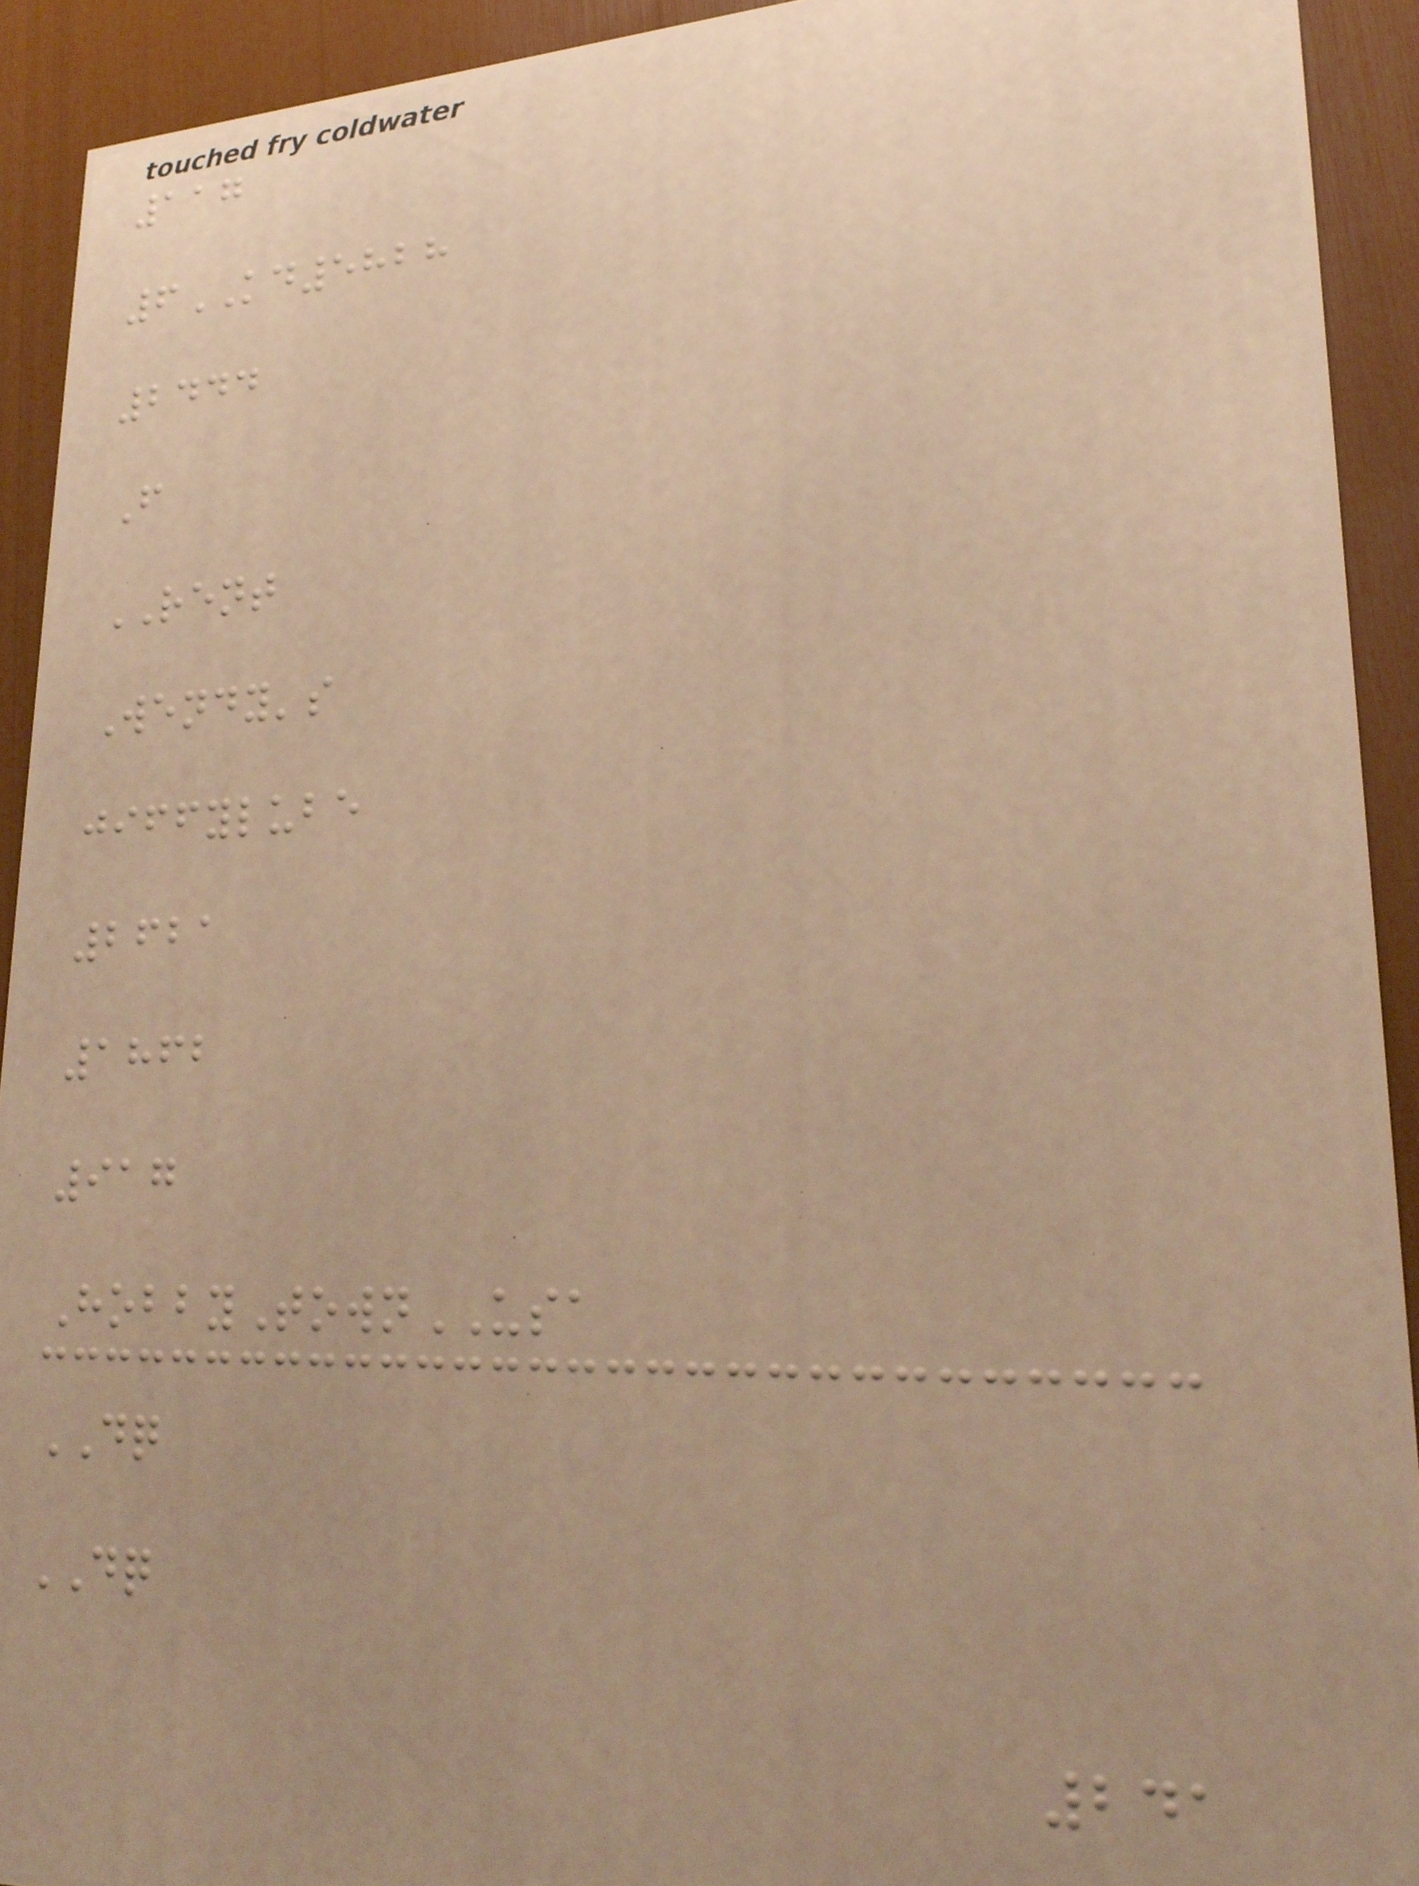117
6KD5828
2444
F
RENT
Wendy's
jiffylube
2621
1862
917
HobbyTownUSA
DQ
DQ
241
